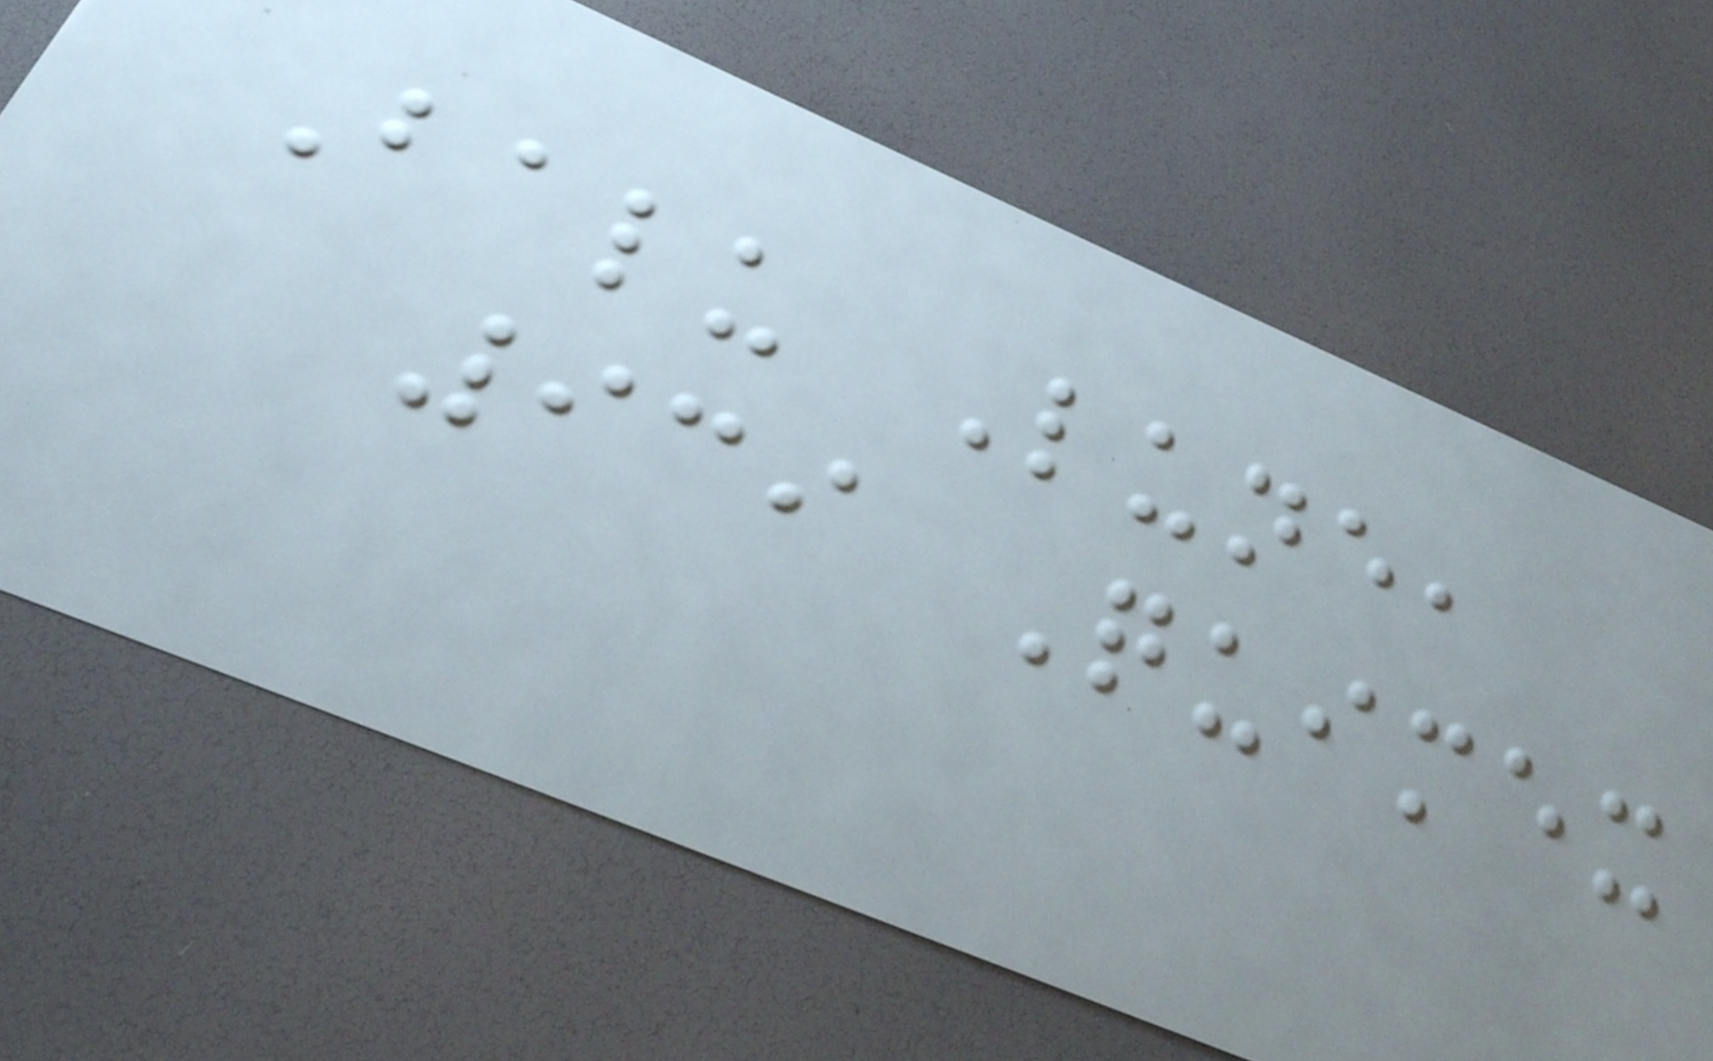Balu Lune,
939 Quimex
